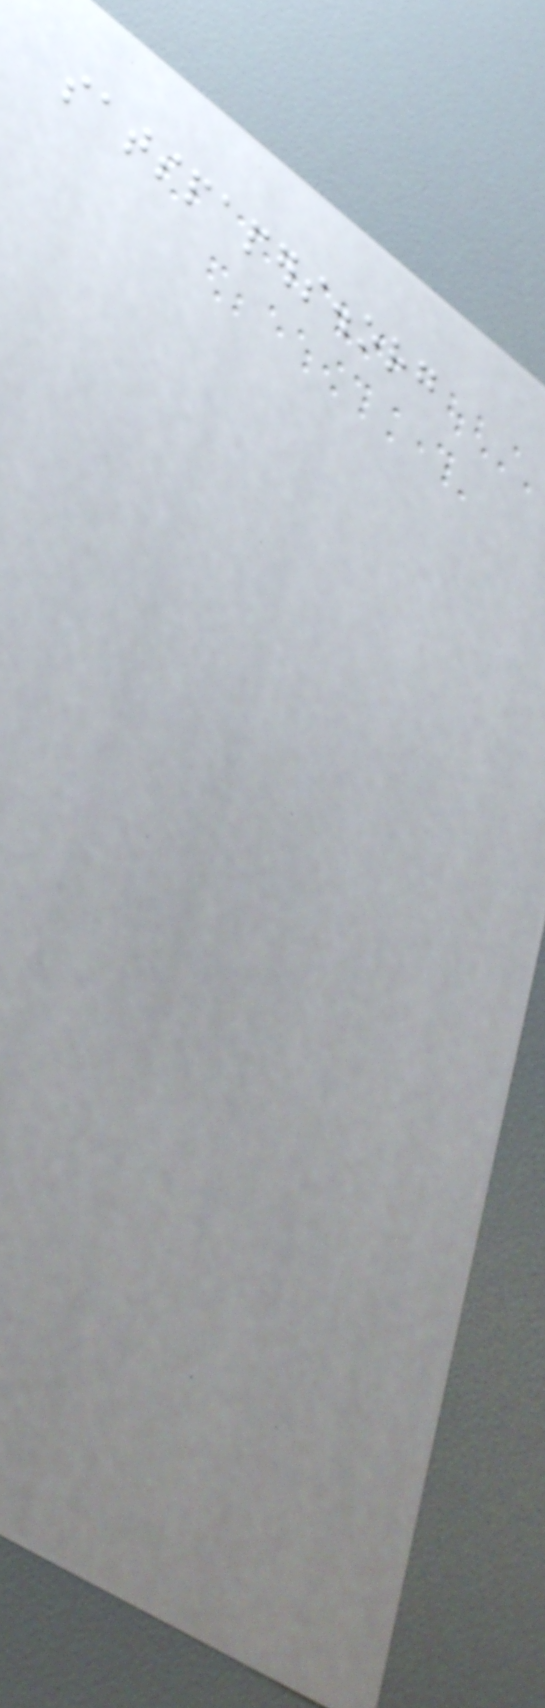satspapers.org
